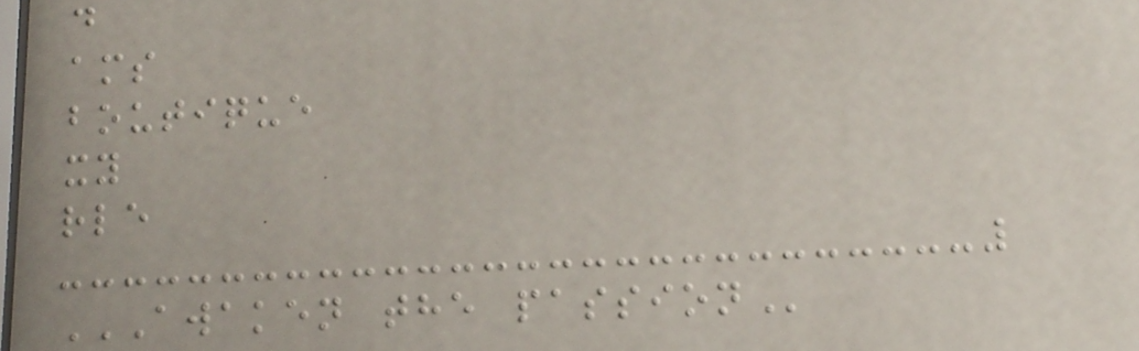d
ams
boutique
xy
rle
AWAKEN THE PASSION
